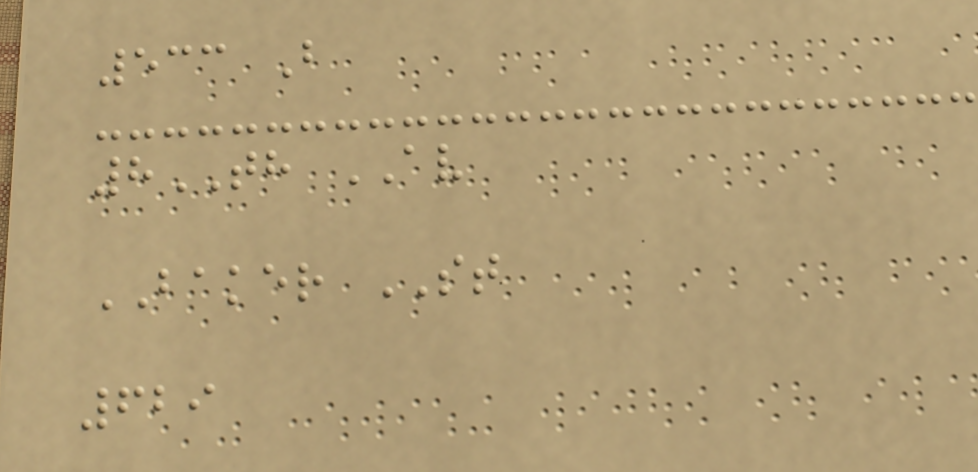533 B
8TH AV
BAKER ST
629
